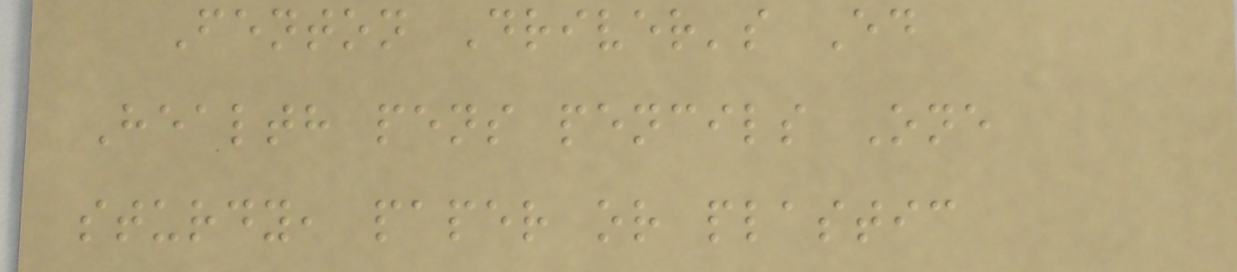Fenton Driver's Ed
Health pens pencils One
sturdy, paper or plastic
